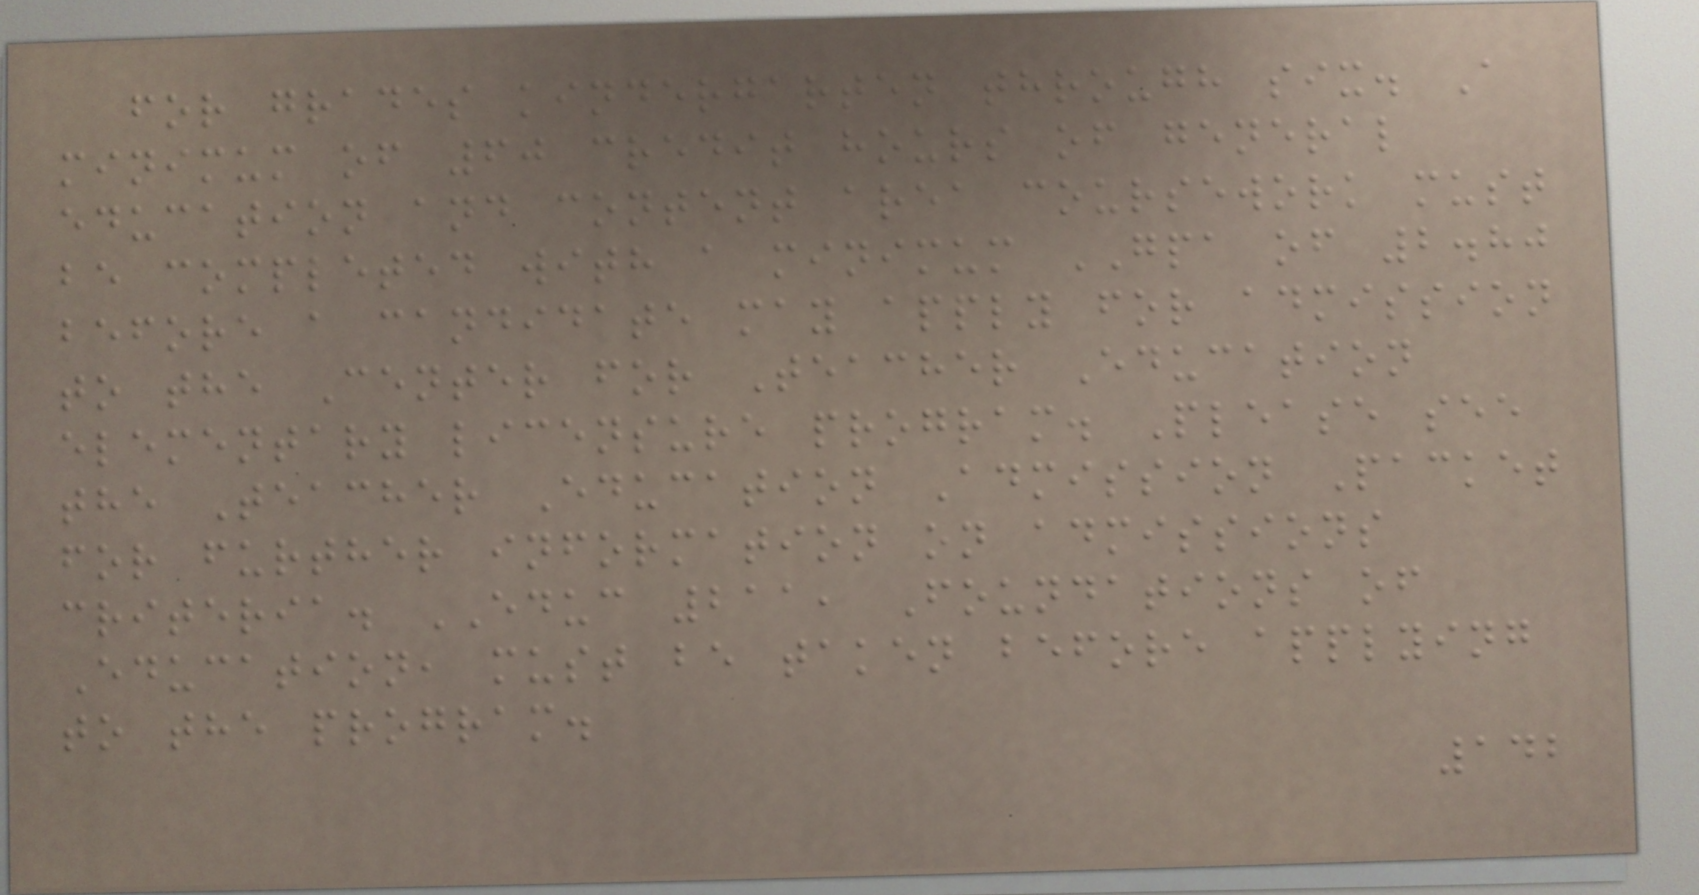for grades kindergarten through six. A
minimum of 60 credit hours of general
education and content area coursework must
be completed with a minimum GPA of 2.80
before a candidate may apply for admission
to the Center for Teacher Education
elementary licensure program. Please see
the Teacher Education Admission Packet
for further information on admissions
criteria. EDUC 211, Foundations of
Education, must be taken before applying
to the program.
142
